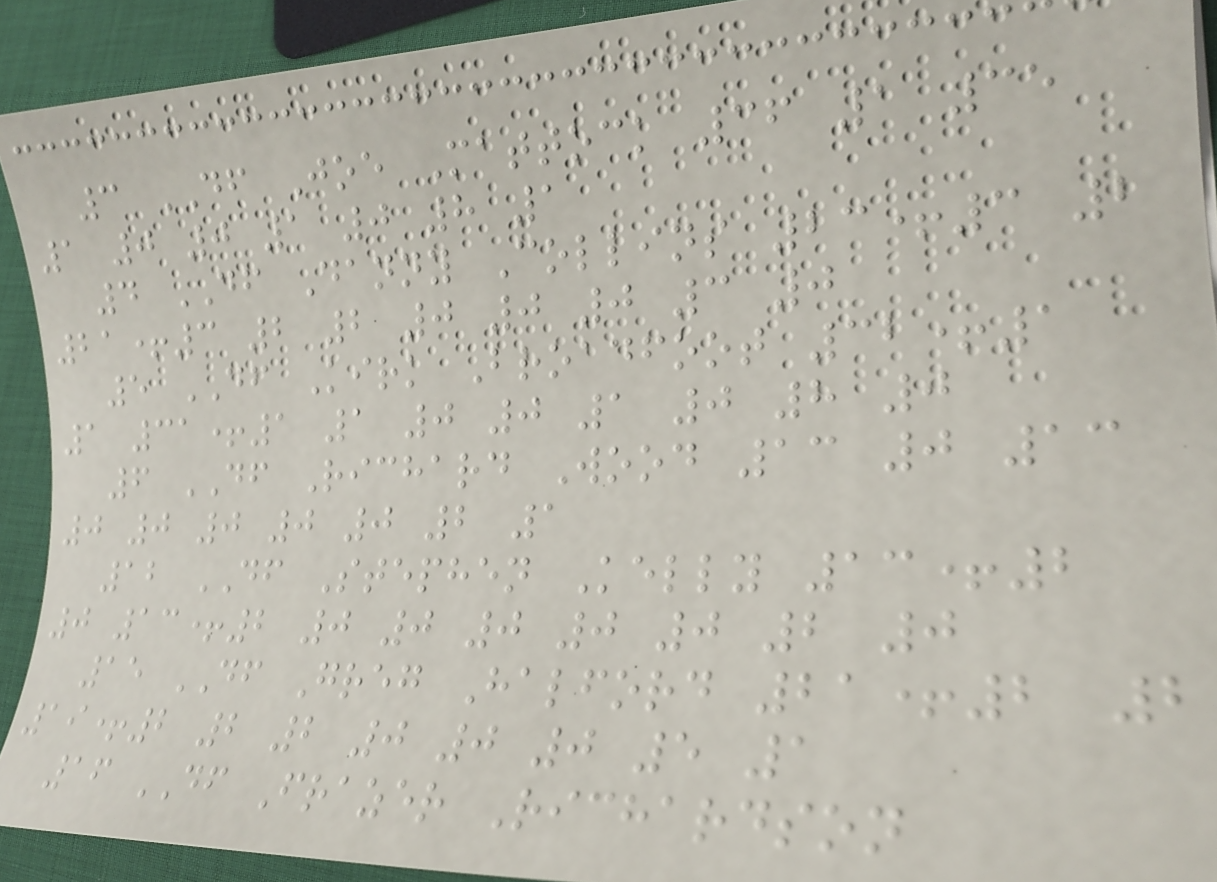3 DF Joe Mattock 36 1 35
1 0 0 1 0 8 1
4 DF Danny Collins 23+3 2
21+3 2 2 0 0 0 3 0
5 DF Kirk Broadfoot 32+1
1 31+1 1 0 0 1 0 8 0
6 DF Richard Wood 13 0 13
0 0 0 0 0 2 1
12 DF Stephen Kelly 13+2
0 13+2 0 0 0 0 0 2 0
15 DF Greg Halford 21+2 2
19+2 2 2 0 0 0 5 1
16 DF Frazer Richardson
